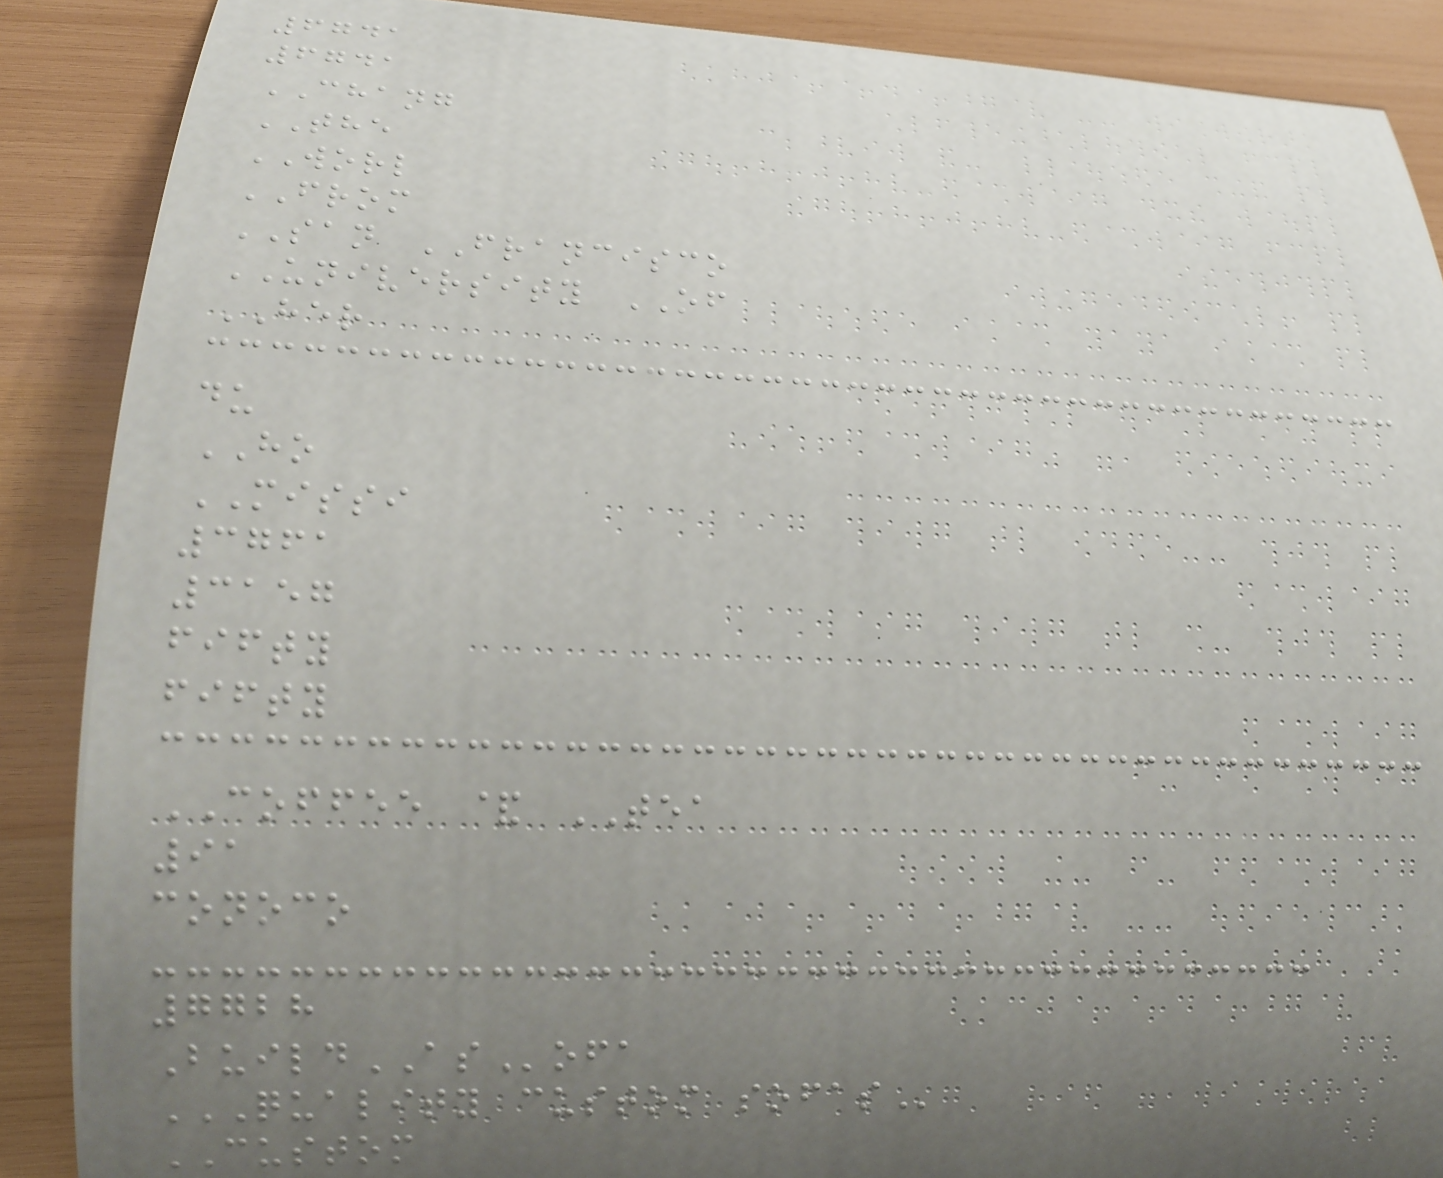6741
6741
CHANG
THE
WORL
FROM
SAN FRANCISCO
UNIVERSITY OF
HER
du
HO
MISSI
3761
3157
fifty
fifty
COFFEE & TEA
91
conoco
7728
BuildASofa
QUALITY CUSTOM SOFAS
CUSTOM
